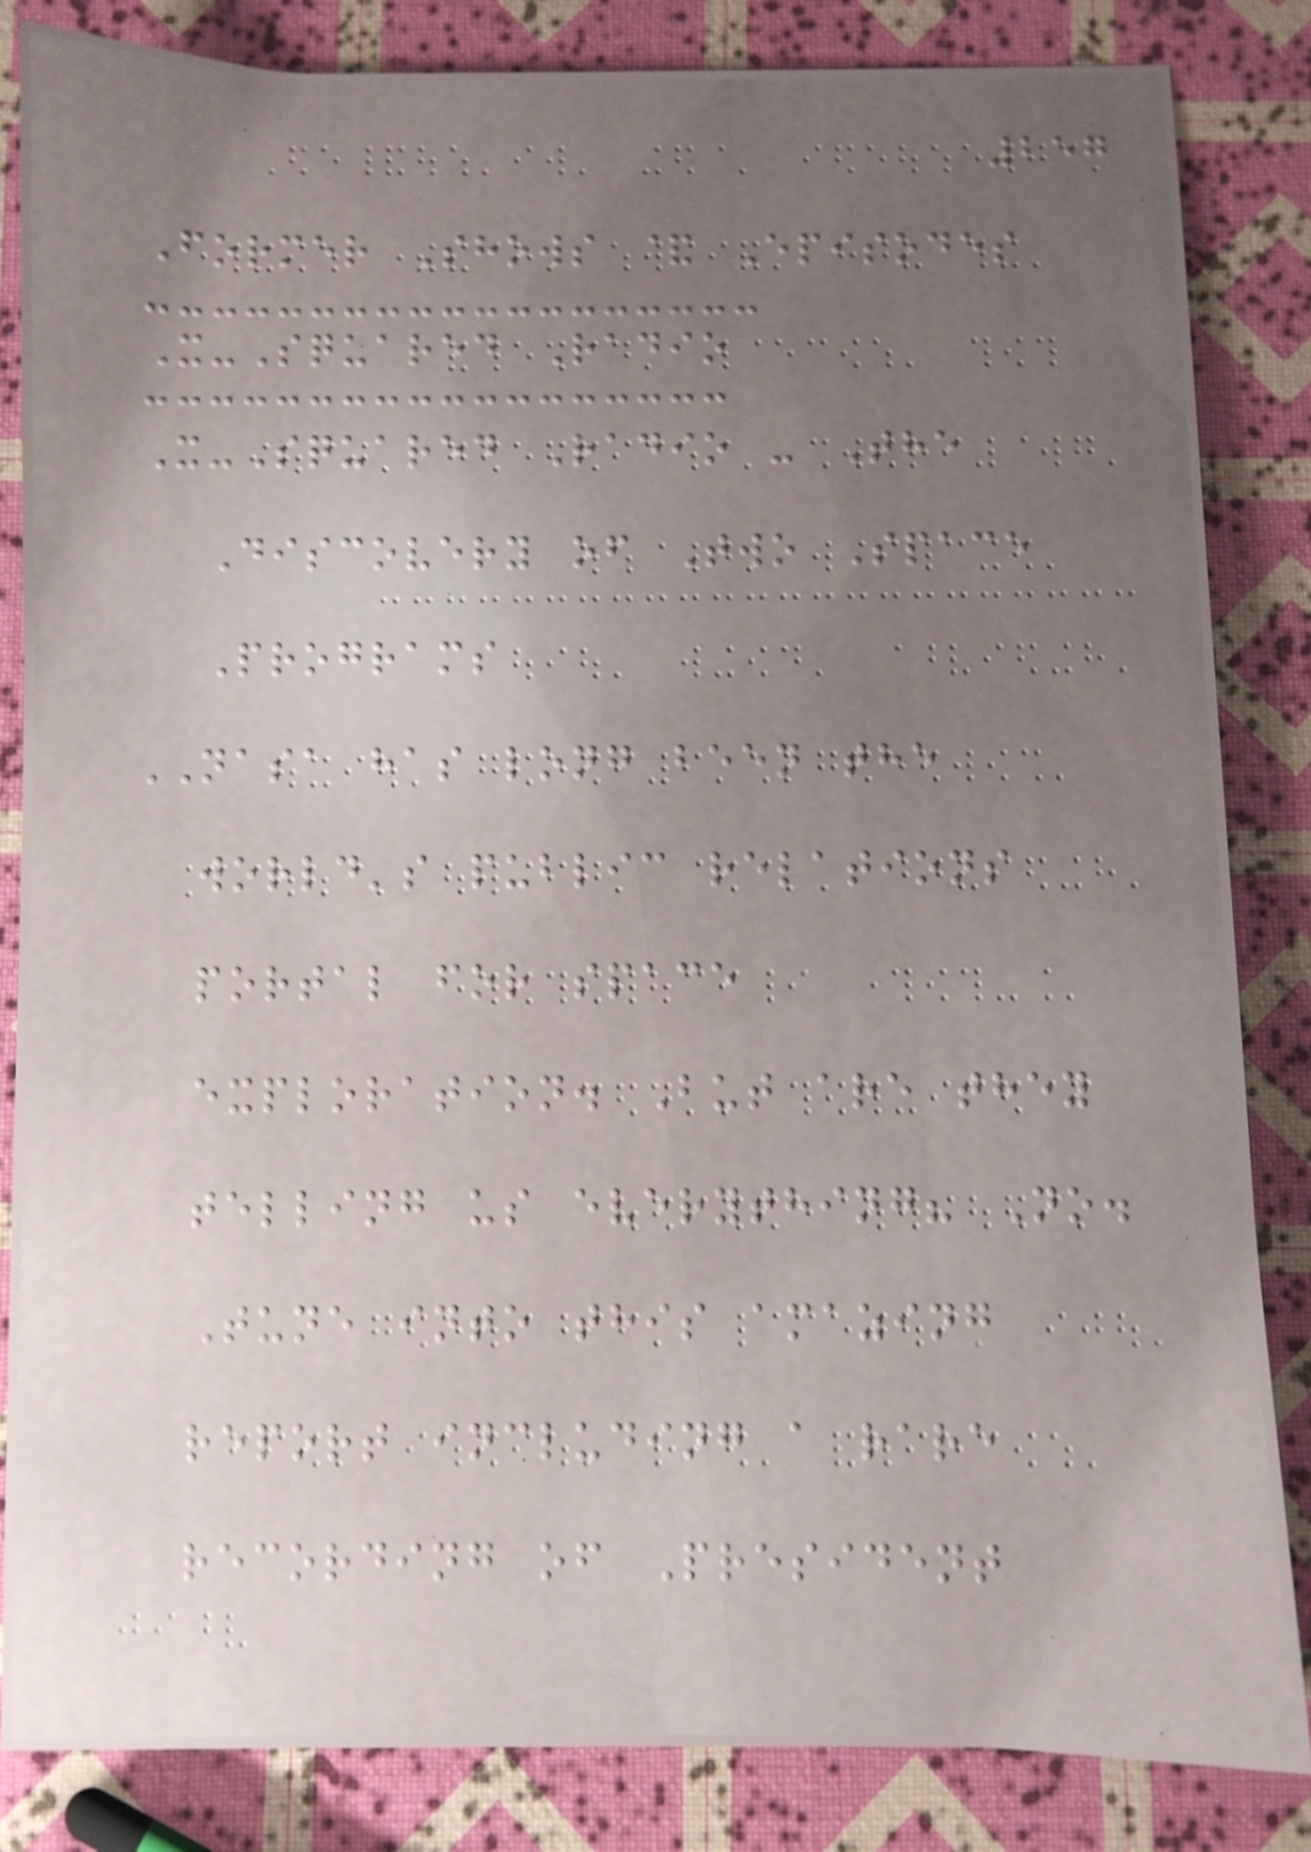257
Former Shows & Episodes
X-Squared Radio
X-Squared Radio - The
Discovery of Two Space
Programs
NASA has long been the
world's public relations
portal for space
exploration. But are they
telling us everything? No.
Tune into this amazing
report including a rare
recording of President
